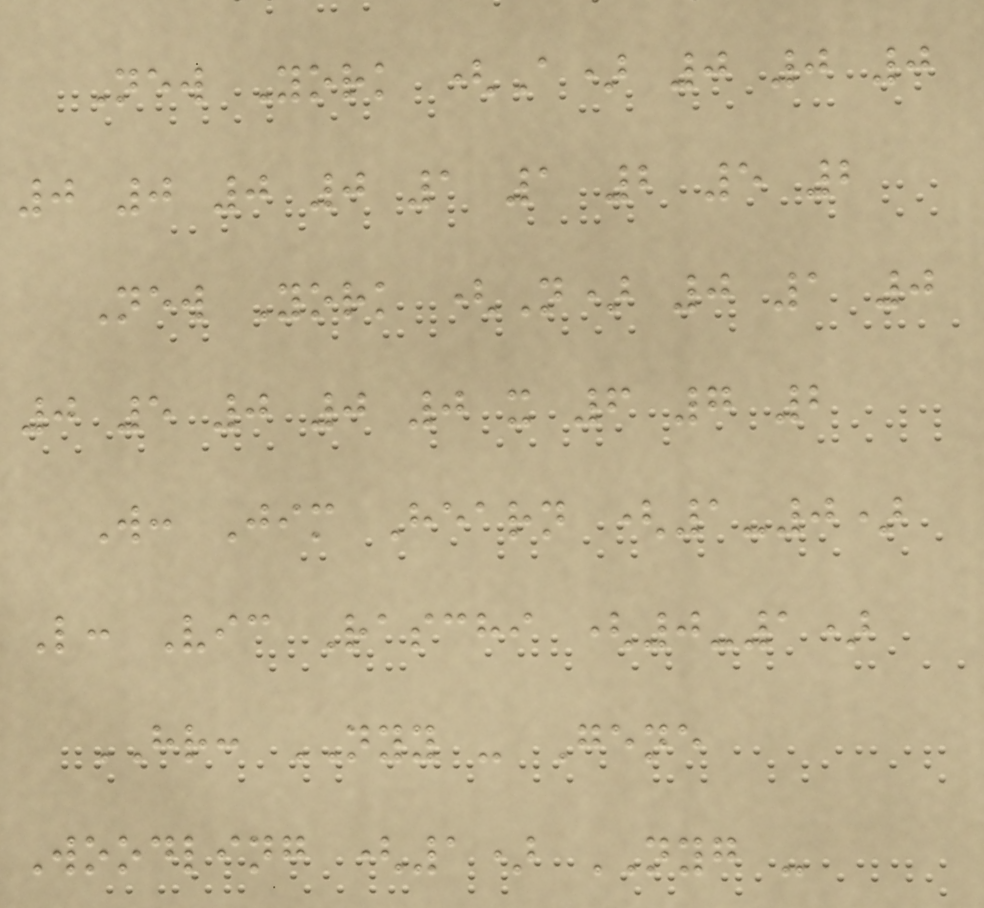New York (A) 0 0 0
0 0 0 0 1 1 2 5 2
New York (N) 0 1 0
0 5 0 0 0 x 6 7 2
W: Jim Hearn (1-0)
L: Vic Raschi (0-1)
HR: NYY - Gene
Woodling (1) NYG -
